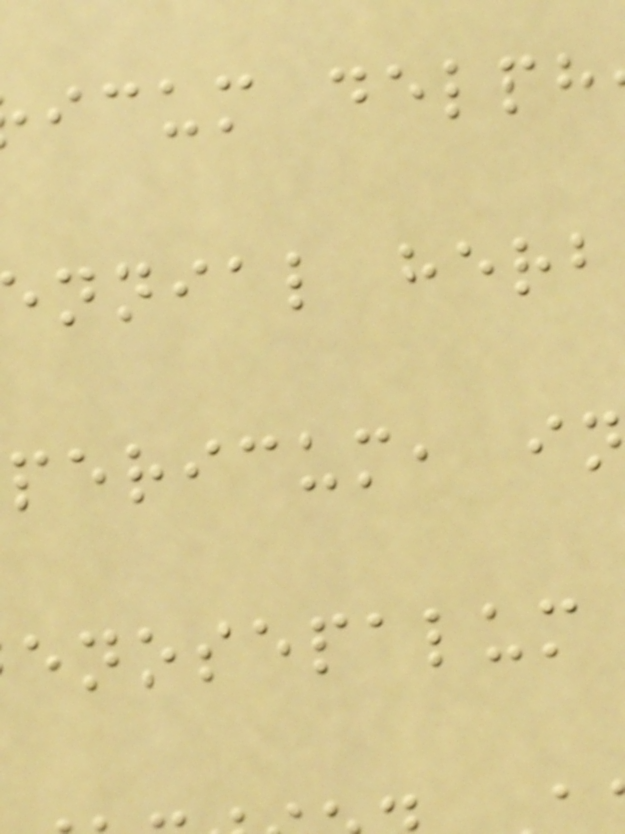icum delph
nnial herb
pericum, in
enosepalum
